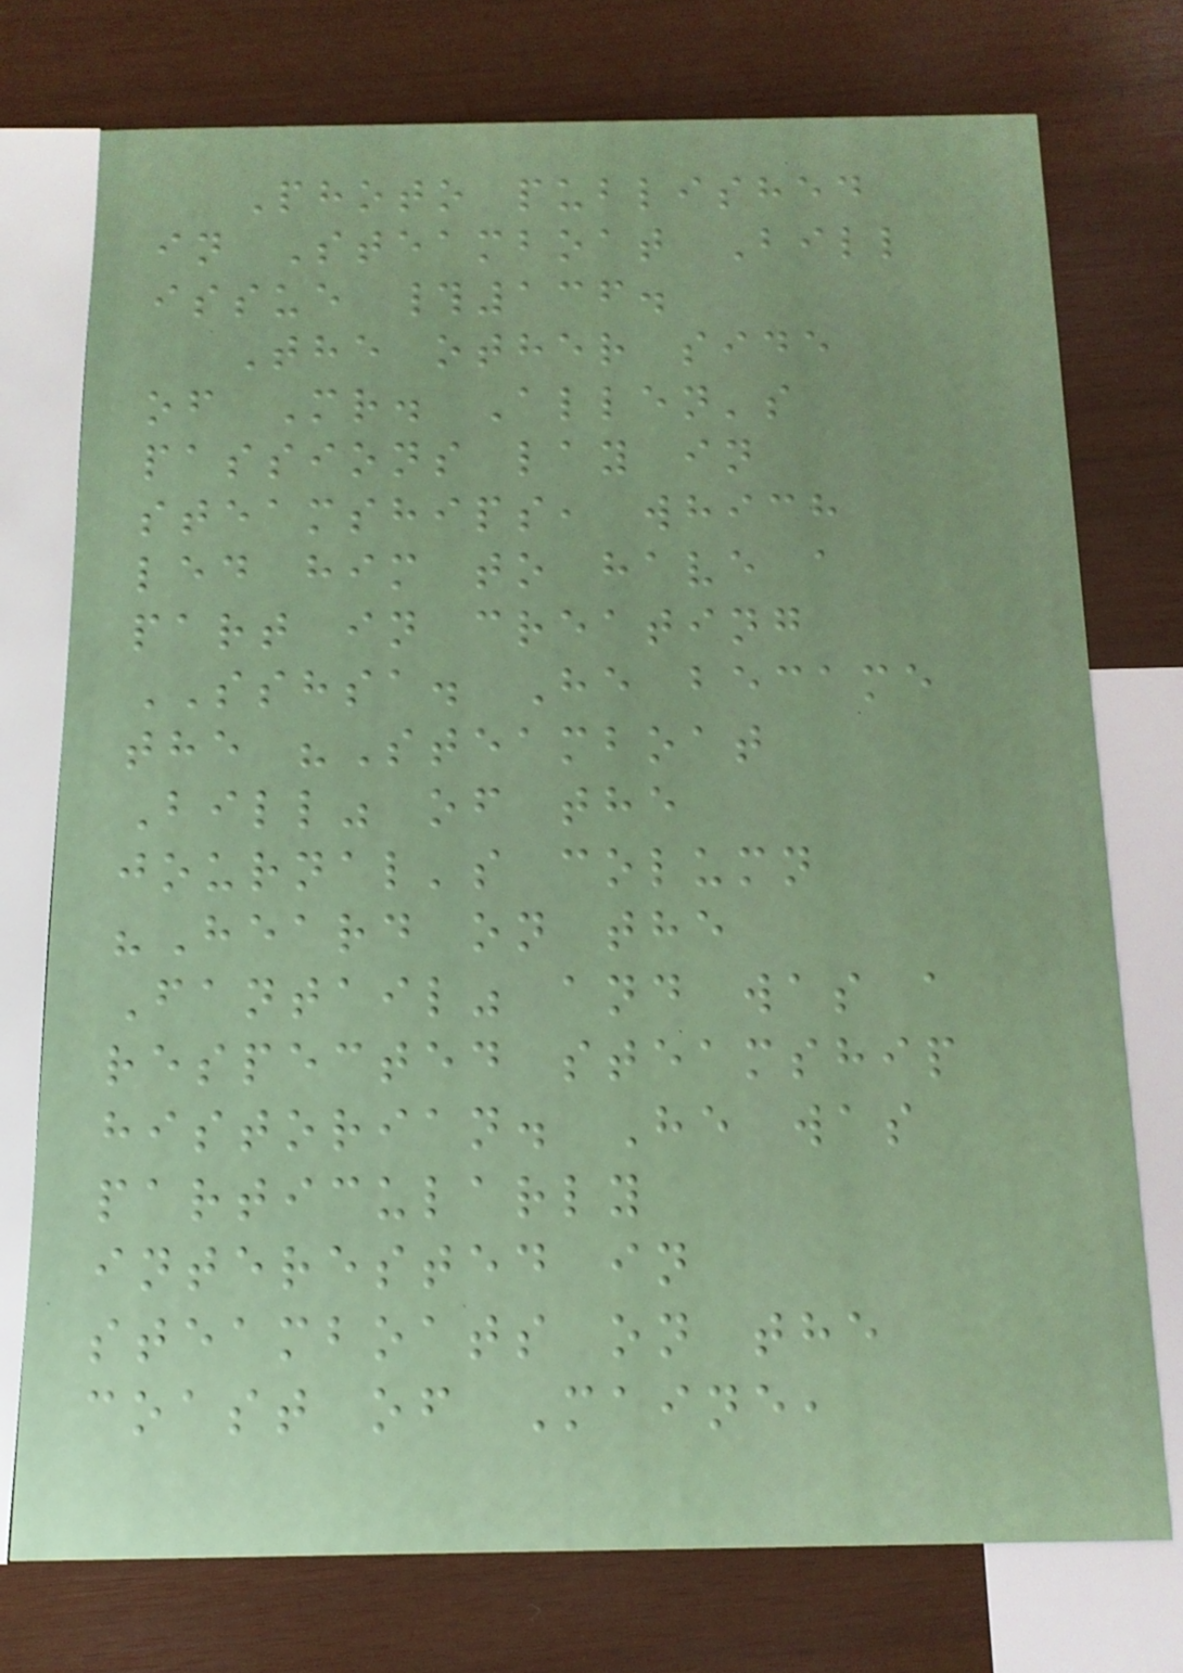Photo published
in Steamboat Bill
issue #136.
The other side
of Mr. Allen's
passions lay in
steamships, which
led him to have a
part in creating
SSHSA. He became
the "Steamboat
Bill" of the
journal's column
"Heard on the
Fantail" and was a
respected steamship
historian. He was
particularly
interested in
steamboats on the
coast of Maine,
